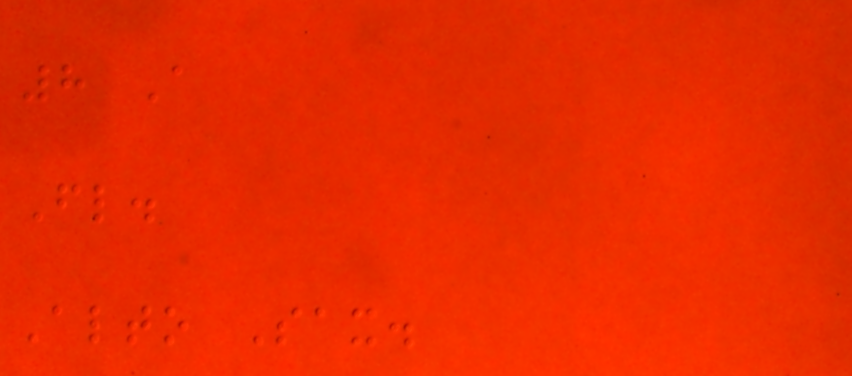8 A
Fl.
Alto Sax.
